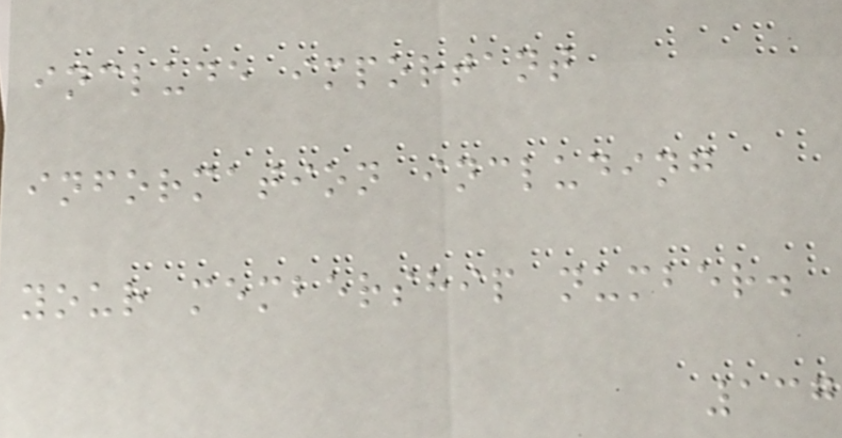include important
information including
your membership number.
137
